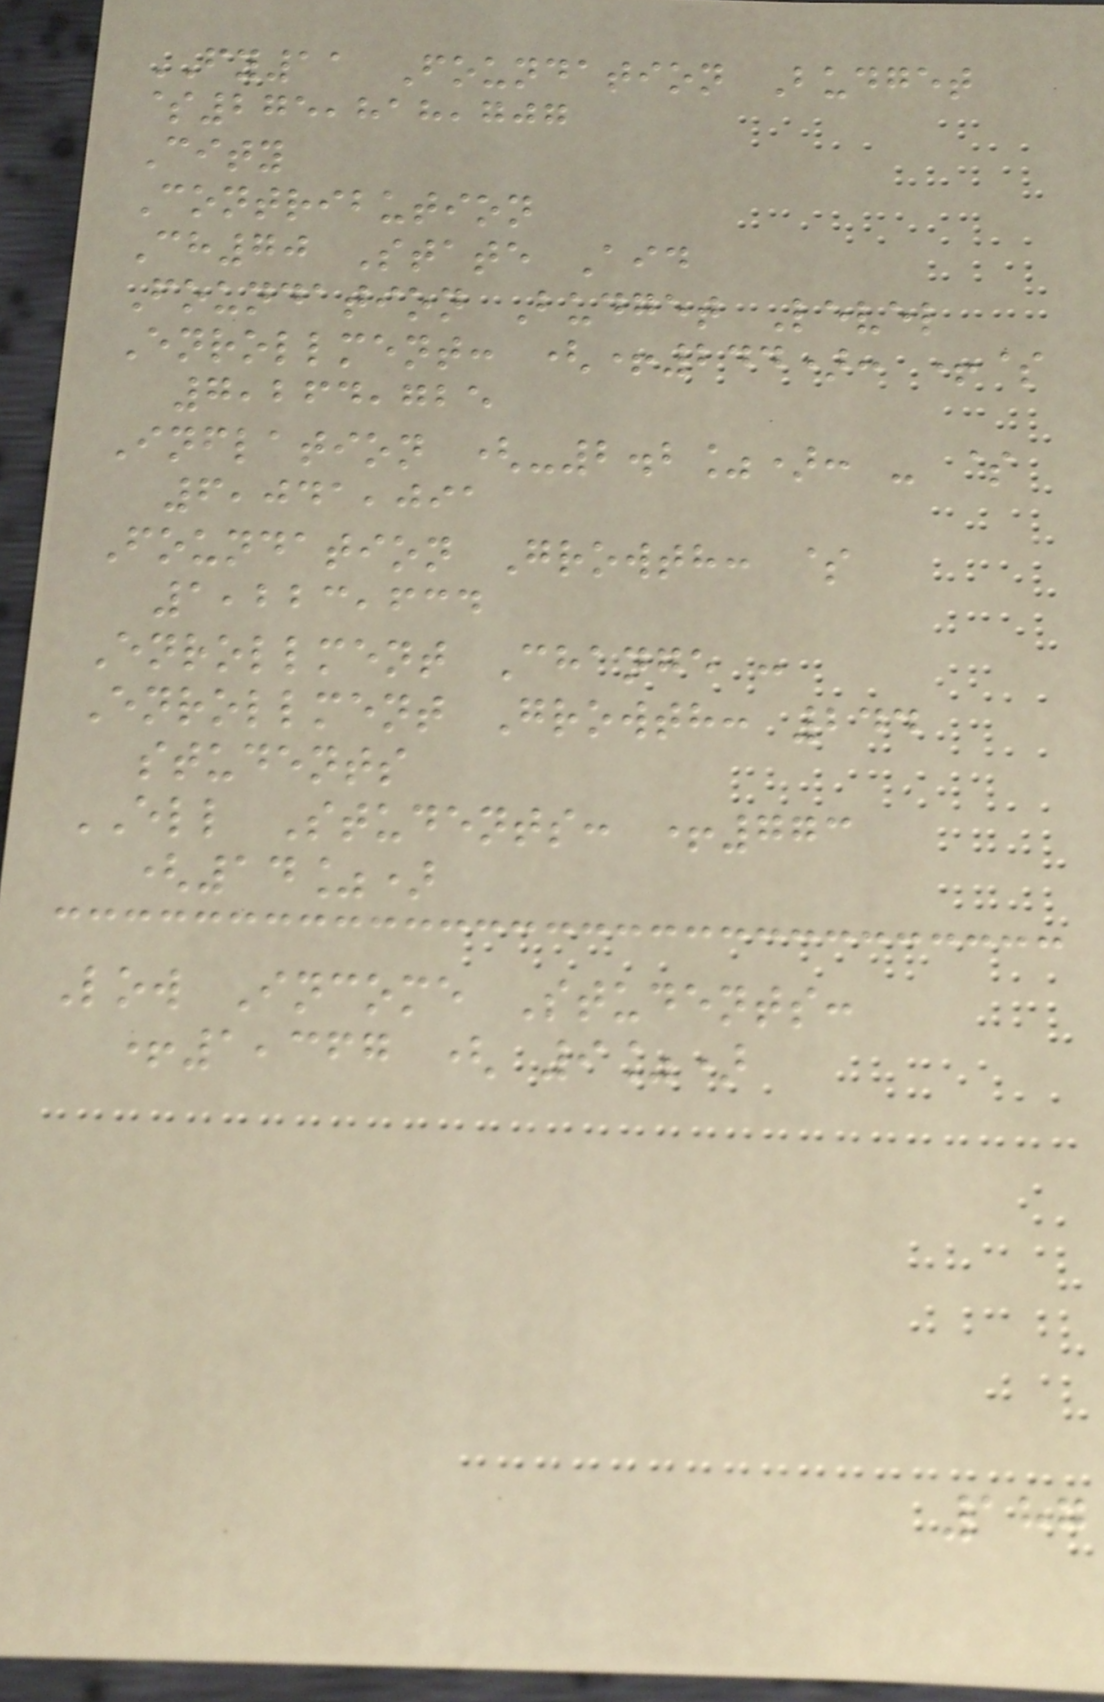FY11 Foundation Budget
$275,818,707
City
Contribution
Ch70 State Aid
Foundation Budget Level
Enrollment: (+244): +$
7,264,725
Inflation (-2.2%): - $
6,041,091
Foundation Growth: $
1,223,634
Enrollment Change :
Enrollment Growth: 244
students
ELL Students: +773
(14%)
Low Income Students:
+1,367 ( 9%)
187
